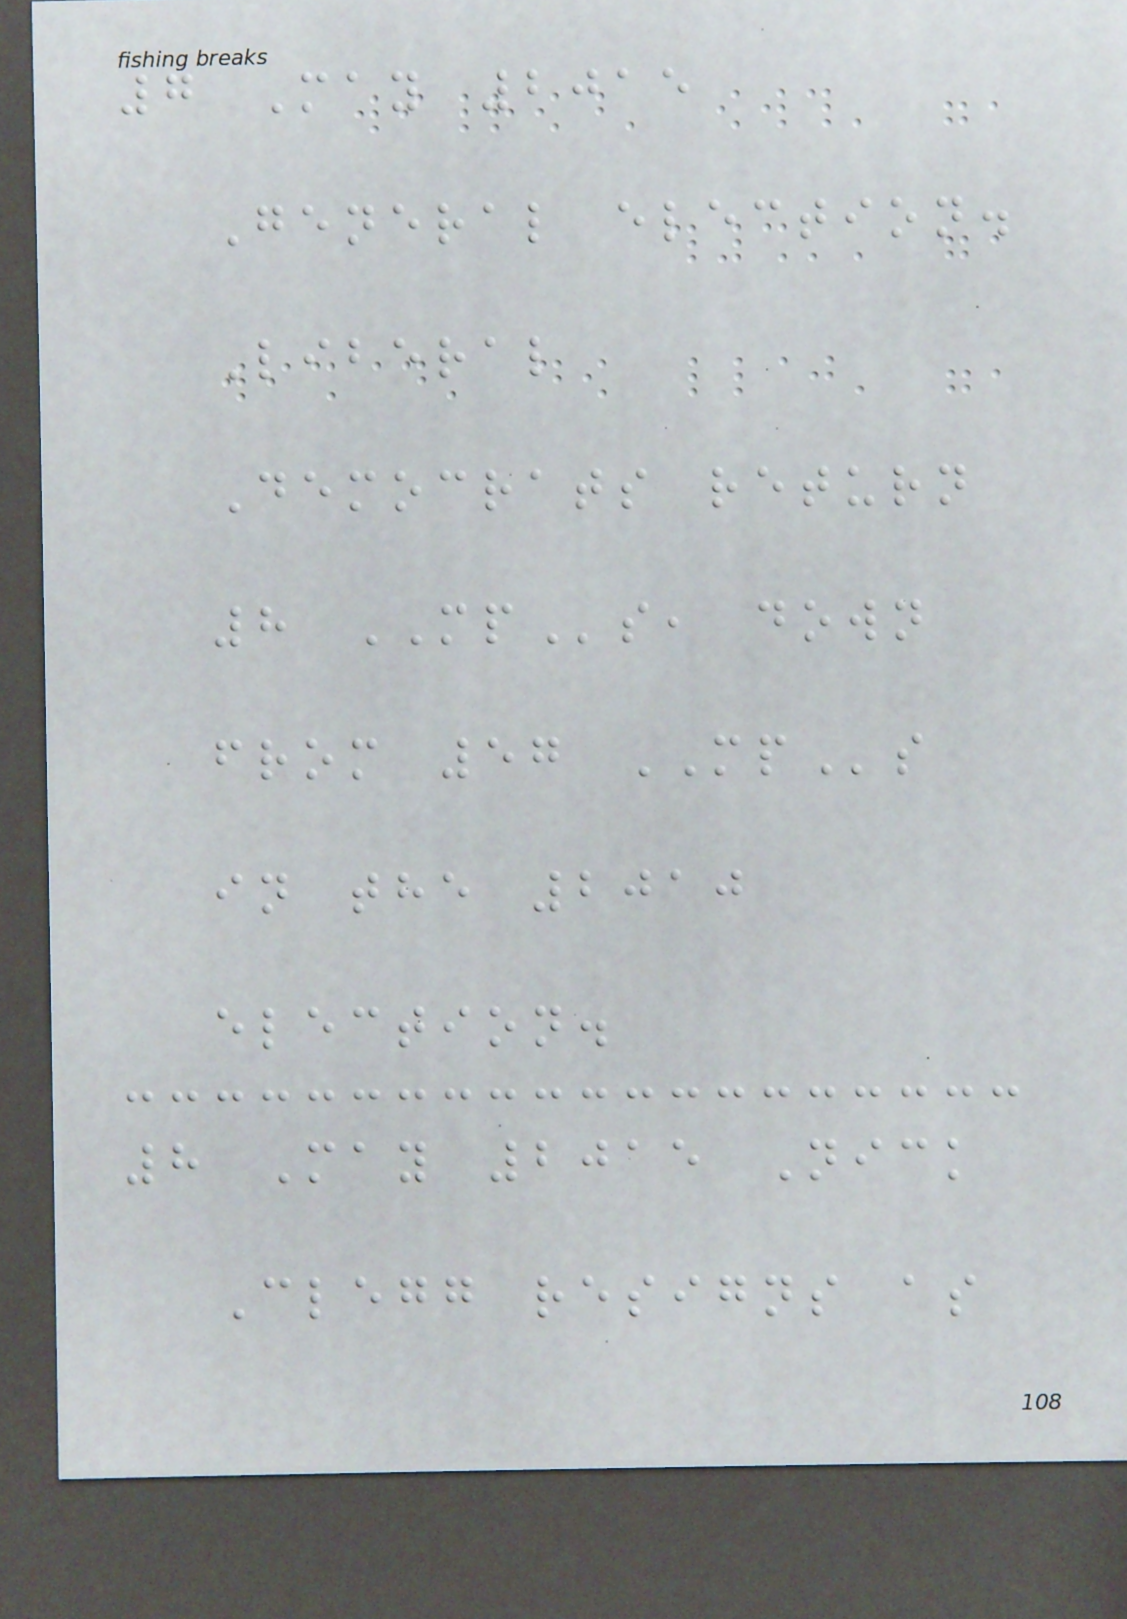7 May 2015
General election.
Liberal
Democrats return
8 MPs, down
from 57 MPs
in the 2010
election.
8 May 2015 Nick
Clegg resigns as
